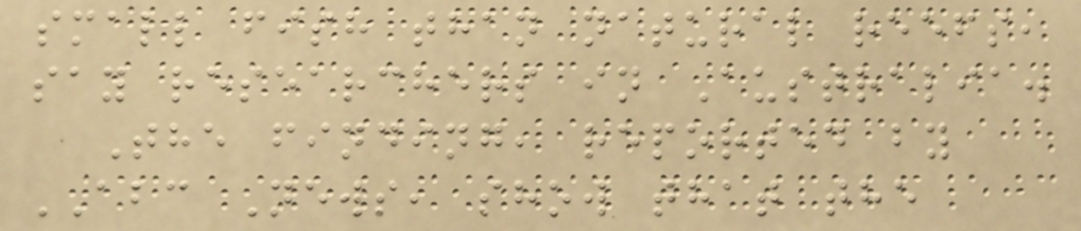small fish than natural reefs,
say researchers in Australia.
The finding, reported by
ABC News, show that the
